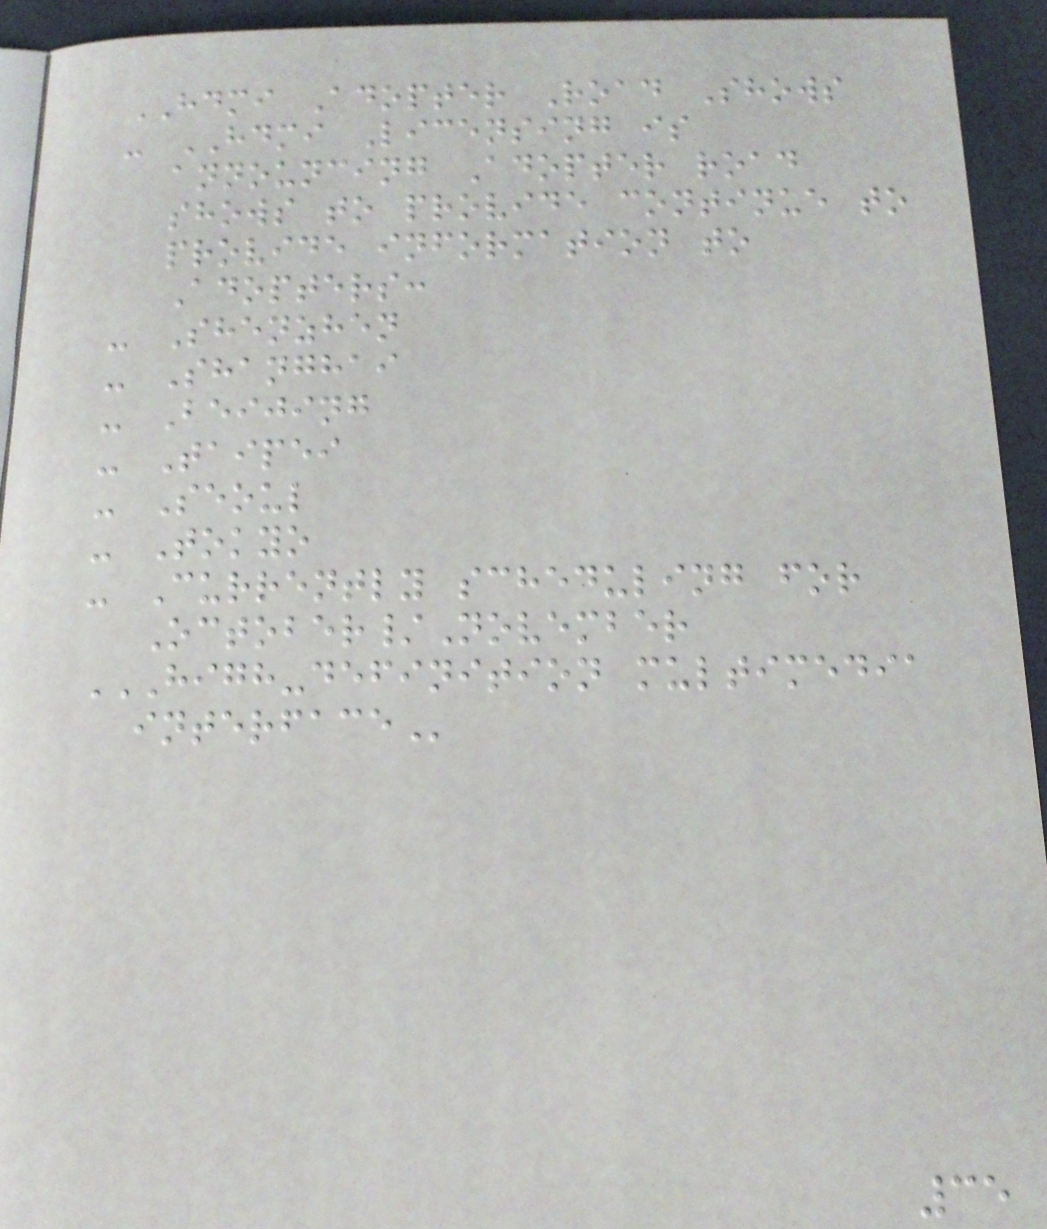HDMI Adopter Road Shows
- HDMI Licensing is
announcing Adopter road
shows to provide continue to
provide information to
Adopters:
- Shenzhen
- Shanghai
- Beijing
- Taipei
- Seoul
- Tokyo
- Currently scheduling for
October/November
HIGH-DEFINITION MULTIMEDIA
INTERFACE
35
